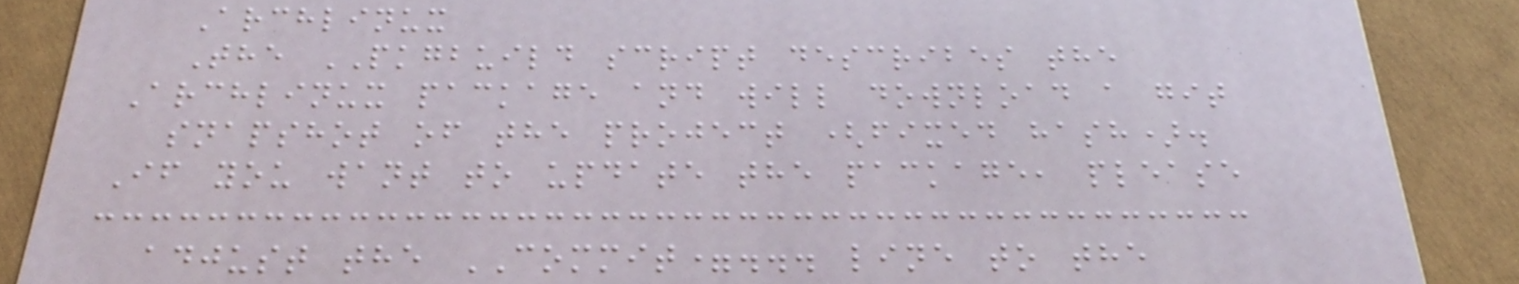Archlinux
The PKGBUILD script describes the
Archlinux package and will download a git
snapshot of the project (fixed hash).
If you want to update the package, please
adjust the COMMIT=... line to the
